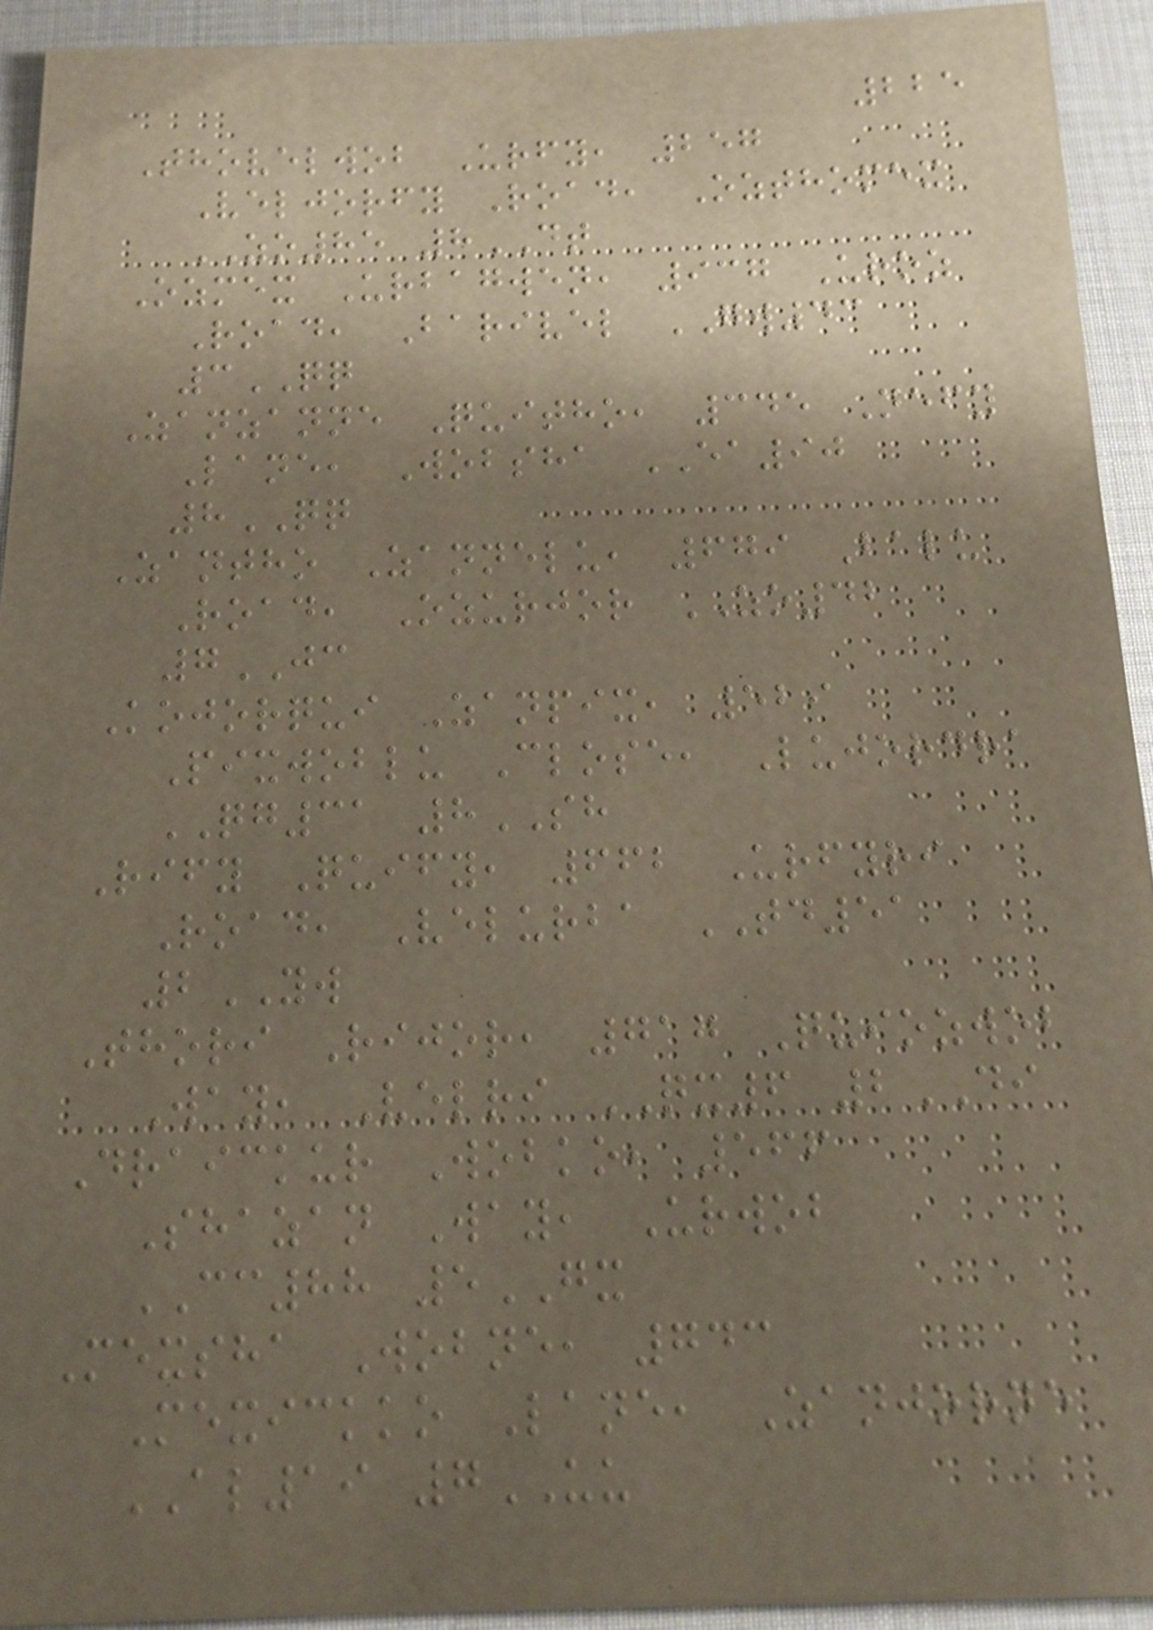225
Thovelwob Urfy, 257
Veljorfy Road, Ozthomex
ZO85 8DT
Ozmex Urbagwen, 937 Uroz
Road, Barivel GW43
3QQ
Zanzanne Quitho, 345 Nefy
Lane, Wobsha EA90
8QQ
Zantho Zannelu, 679 Balu
Road, Ozurjor ZO42
7JC
Kojorqui Zanpix, 529
Pixwoblu Close, Lujordra
QG31 8SH
Rify Quify, 662 Urfyri
Road, Velurba TD51
2YW
Thori Rijor, 717 Quiozwob
Way, Velri QX6 2DI
Draickur Wobko, 566
Shazan Way, Urwob
CC88 5GX
Mexsha Wobne, 743
Mexickko Lane, Zanjorne
AL19 7UU
